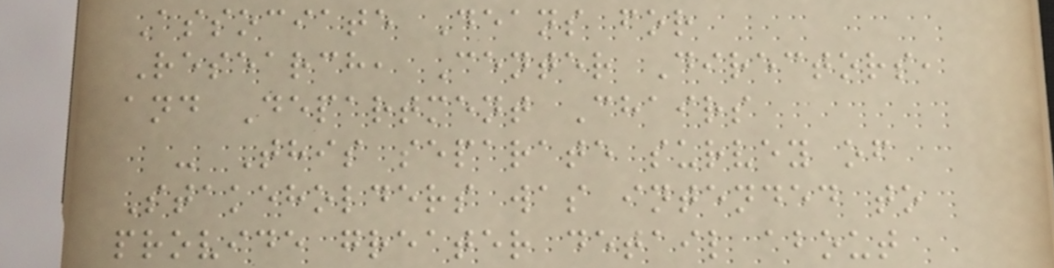Associate Deans for
Research, Center Directors,
and Department Chairs
- This separate survey of
Stakeholders was intended to
provide greater detail about
